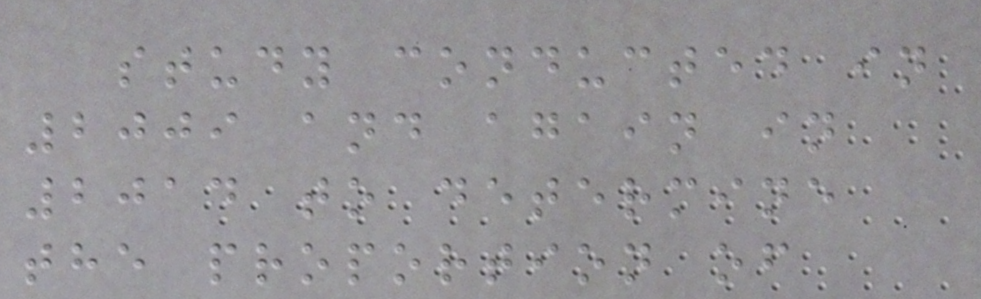study conducted in
2009 and again in
2014 to determine
the proportion of
